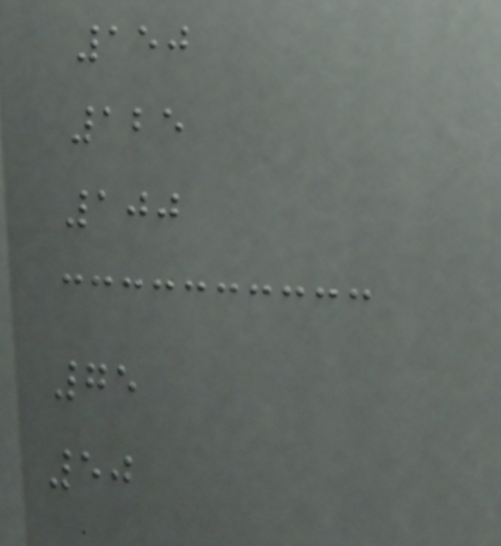150
125
100
75
50
